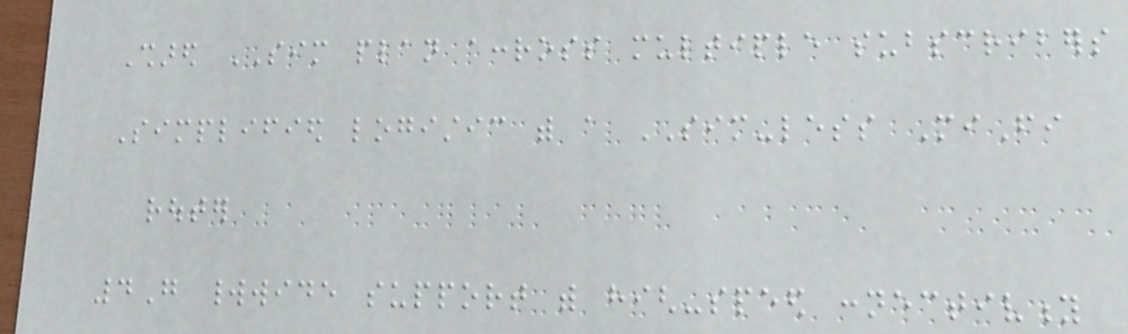Shared SIM plan accross multiple subscribers
Simplified logistic with a SIM-less MiFi
router
4G worldwide support with high-speed connectivity
